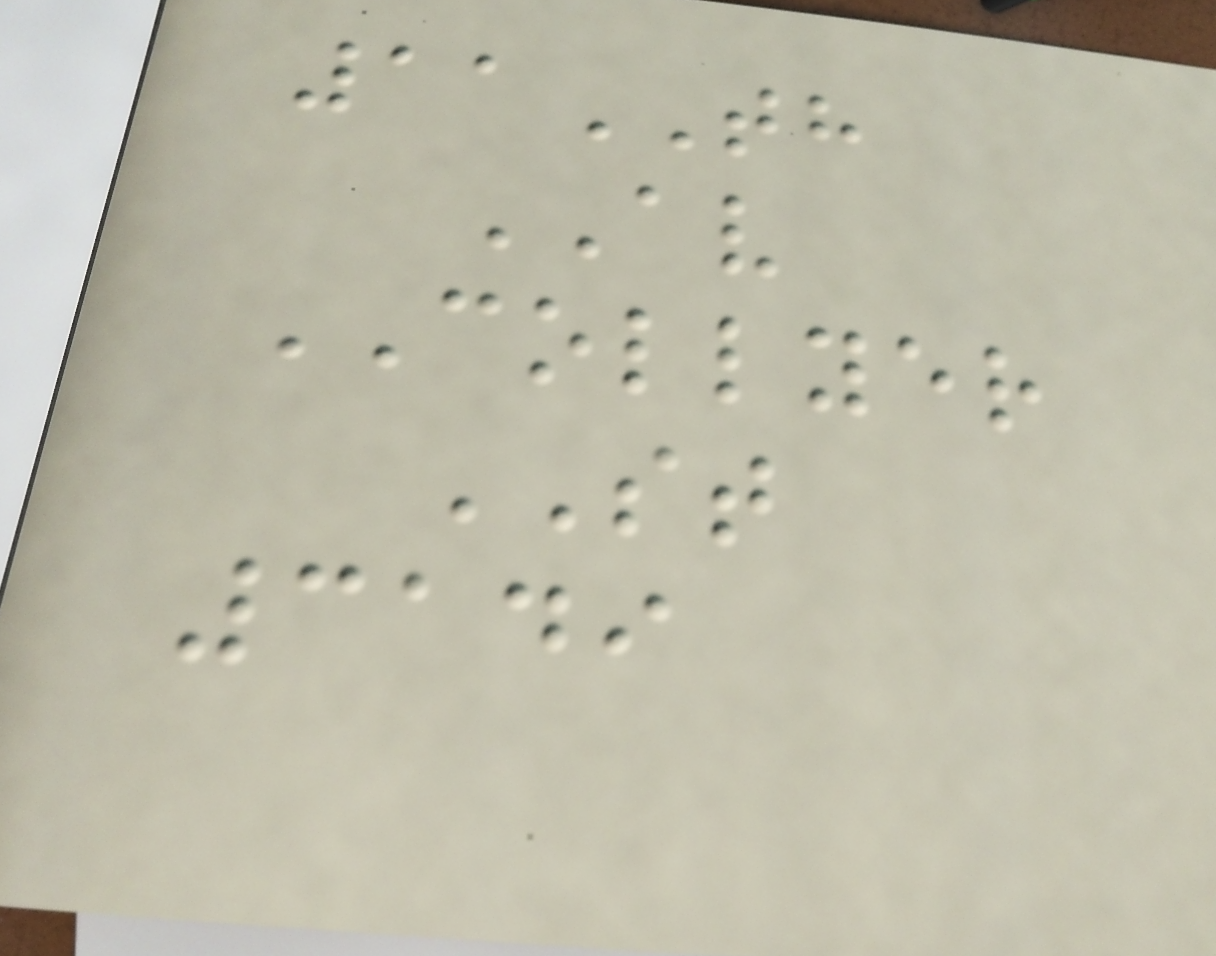11TH
AV
COLLYER
ST
3149
